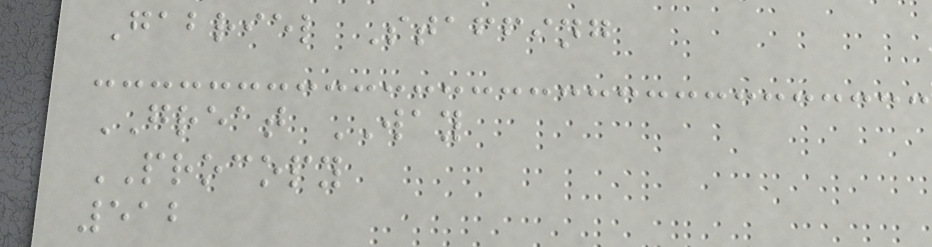Gabriel Staffing
GREAT WAY
PROCOPY
512
